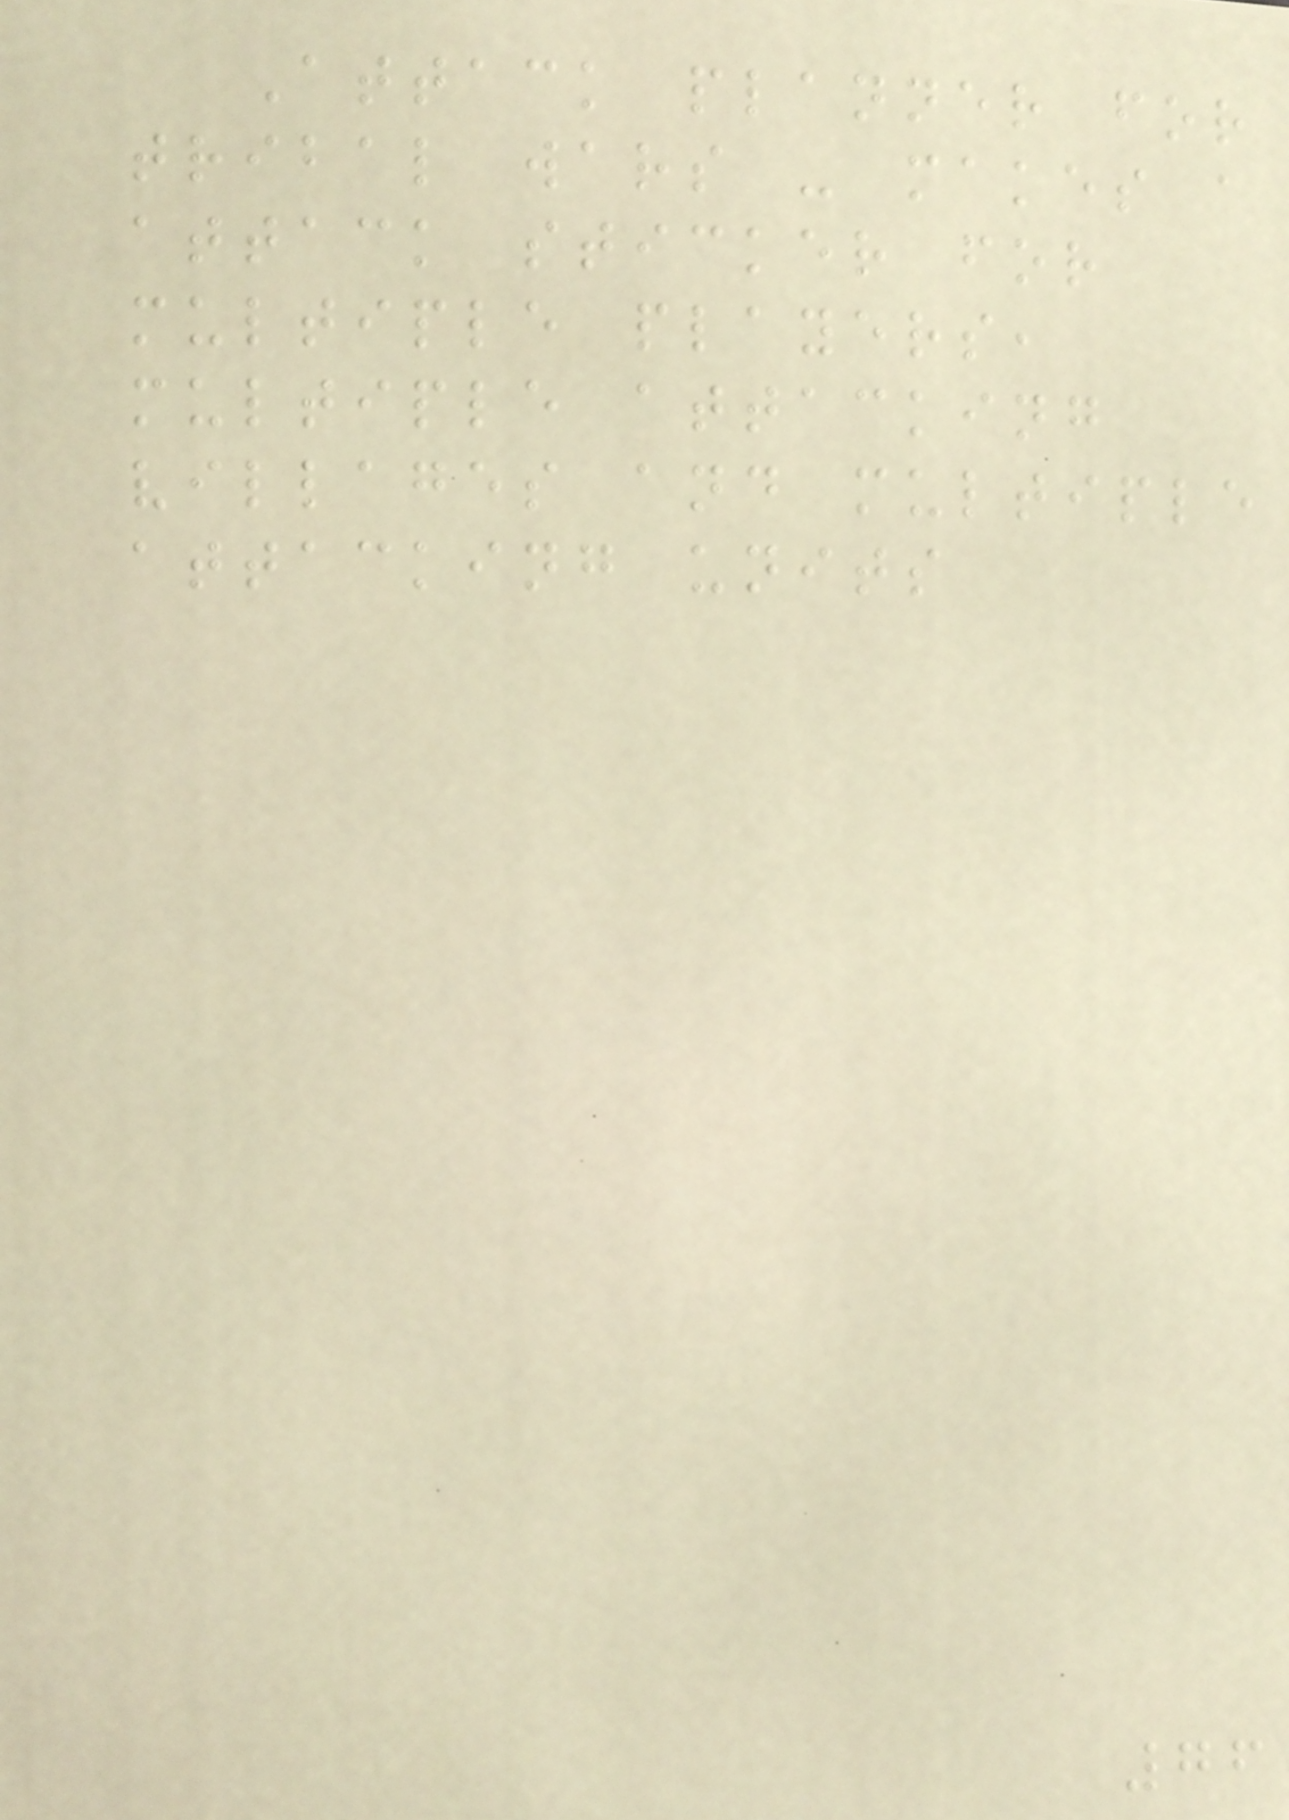Attack planner for
tribal wars - makes a
attack sticker for
multiple players,
multiple attacking
villages and multiple
attacking units
76
